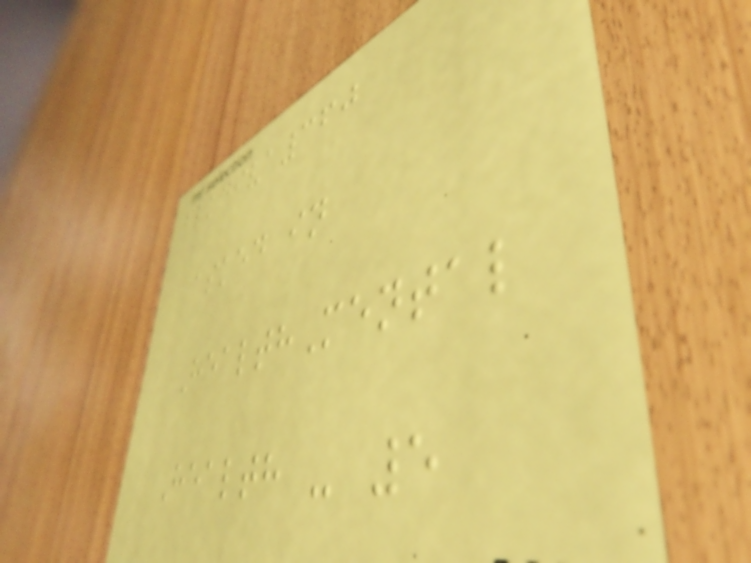blkdiva360
asked in
HealthMental
Health - 5
